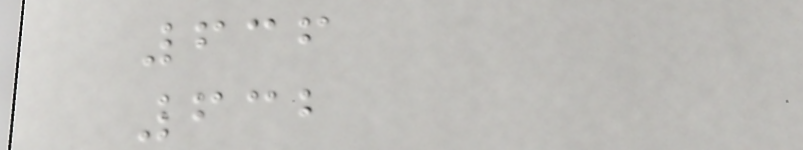636
632
